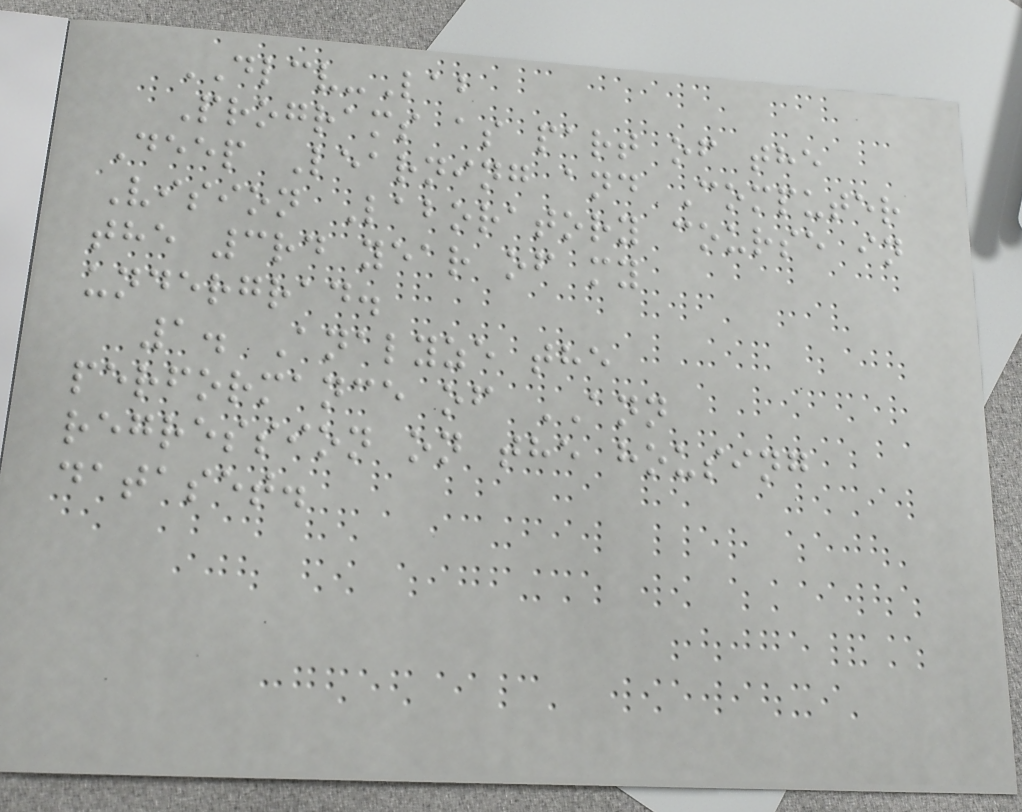DLCV-Lab
Programs as part of the
Deep Learning and Computer
Vision Laboratory course in
the 3rd year of my
undergrad.
1. Analyze the
performance of ANN
regression on the housing
dataset.
